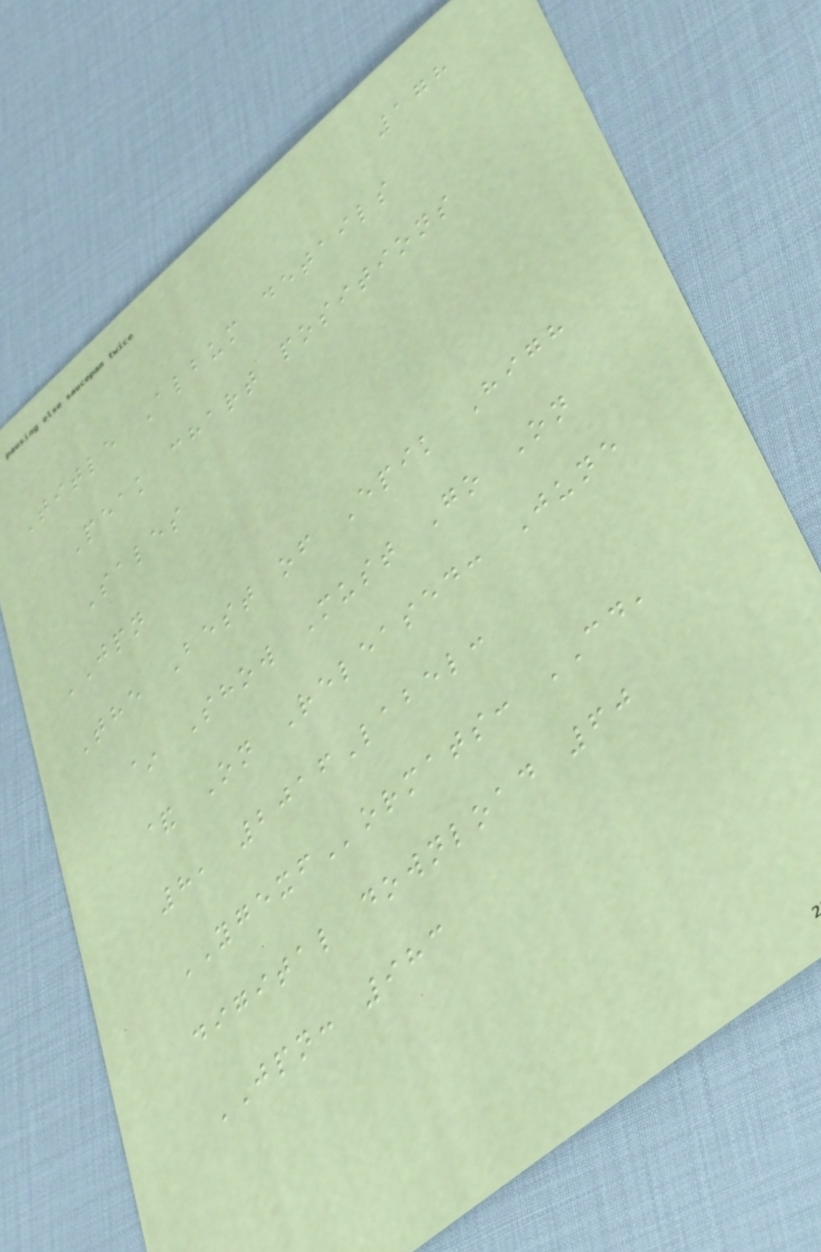178
Title Album details
Peak chart positions
Sales
JPN
The Best of Epik High
~ Show Must Go On
& On Released: June
8, 2016Label:
YGEXFormats: CD,
digital download 60
JPN: 983
